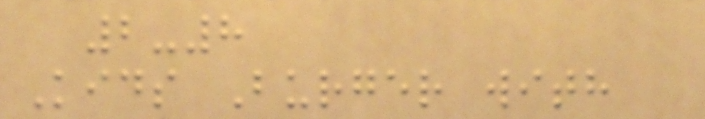2-8
Kids Burger with
